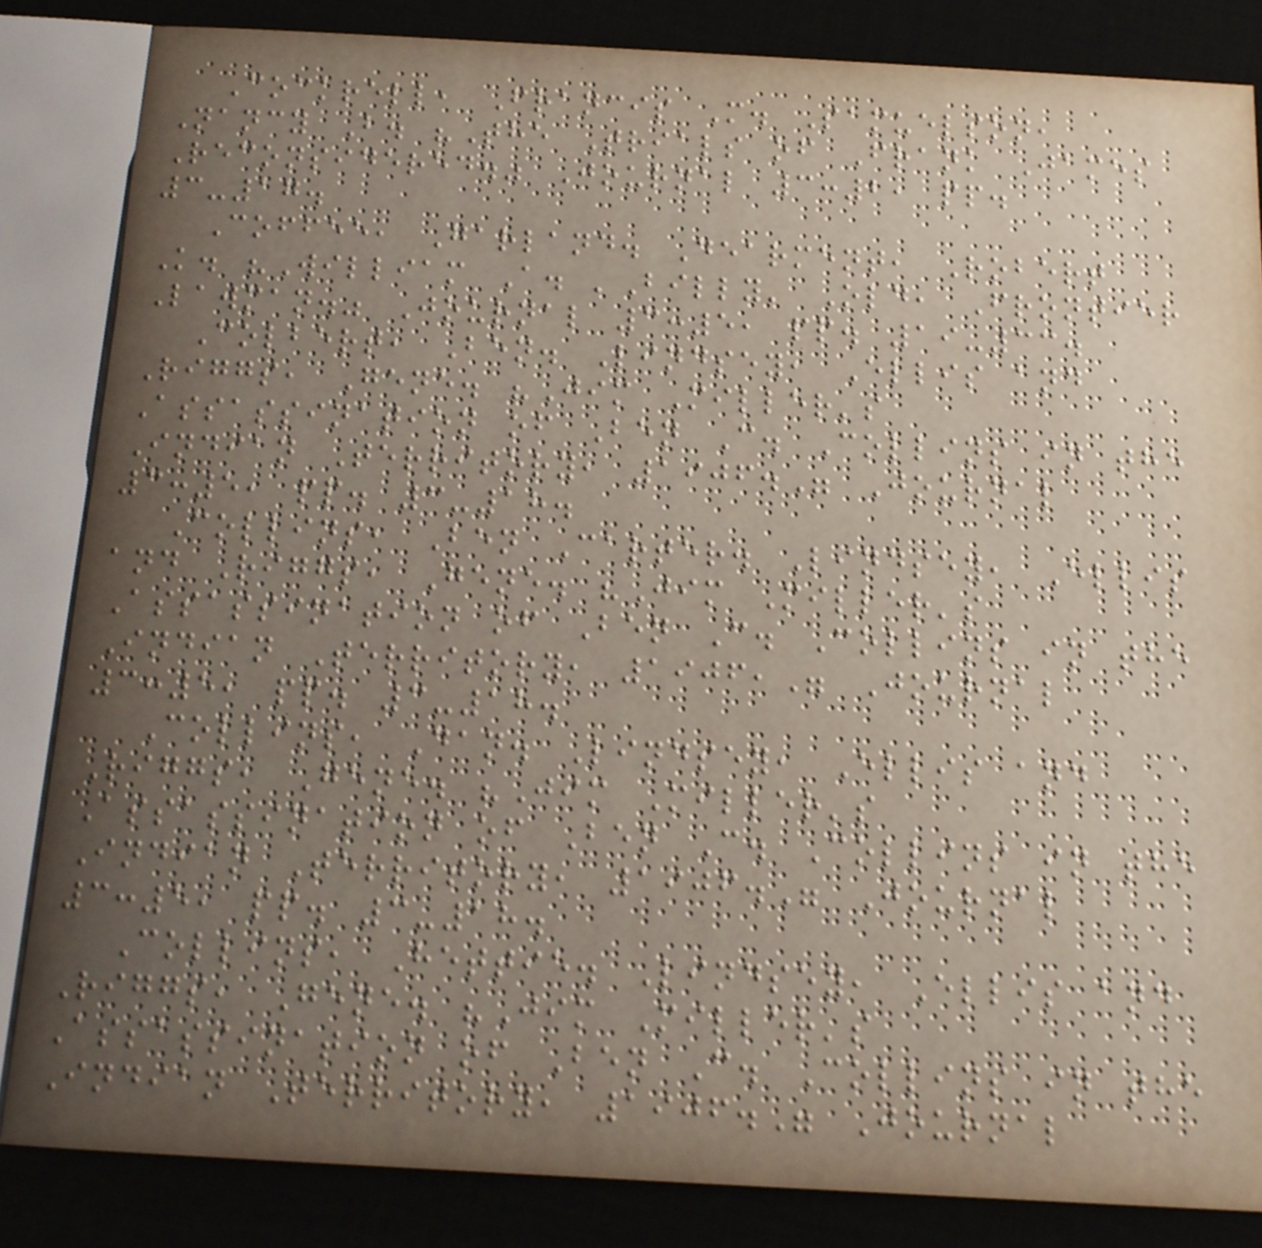Cockrell, Francis M. Samuelson,
Nancy B. "The Trials of Frank James
Reconsidered." Journal 3:2, pp.
3-17.
Coffee, Garland. Dearment, Robert
K. "William A. 'Billy' Old, Frontier
Lawman." Journal 3:5, pp. 19-33.
Colbert, Ben. Lindsey, Ellis and
Riggs, Gene. "Jim Miller's
Assassination of Ben C. Collins in the
Indian Territory, 1906." Journal
3:5, pp. 3-18.
Collins, Ben Carter. Lindsey, Ellis
and Riggs, Gene. "Jim Miller's
Assassination of Ben C. Collins in the
Indian Territory, 1906," Journal
3:5, pp. 3-18.
Collins, Dan. Lindsey, Ellis and
Riggs, Gene. "Jim Miller's
Assassination of Ben C. Collins in the
Indian Territory, 1906." Journal
3:5, pp. 3-18.
Collins, Hettie. Lindsey, Ellis and
Riggs, Gene. "Jim Miller's
Assassination of Ben C. Collins in the
Indian Territory, 1906." Journal
